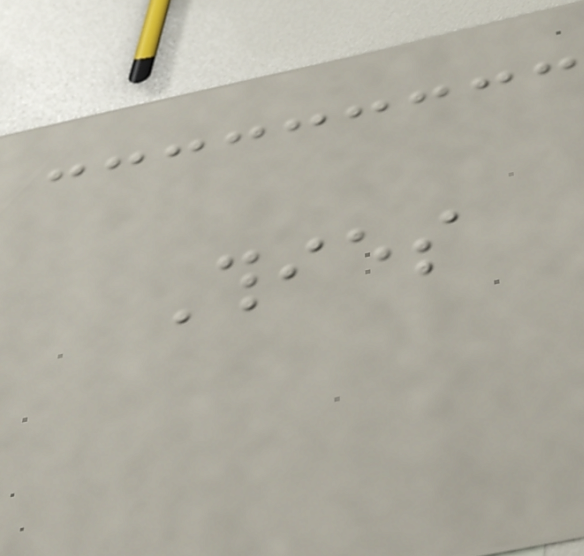Thies
